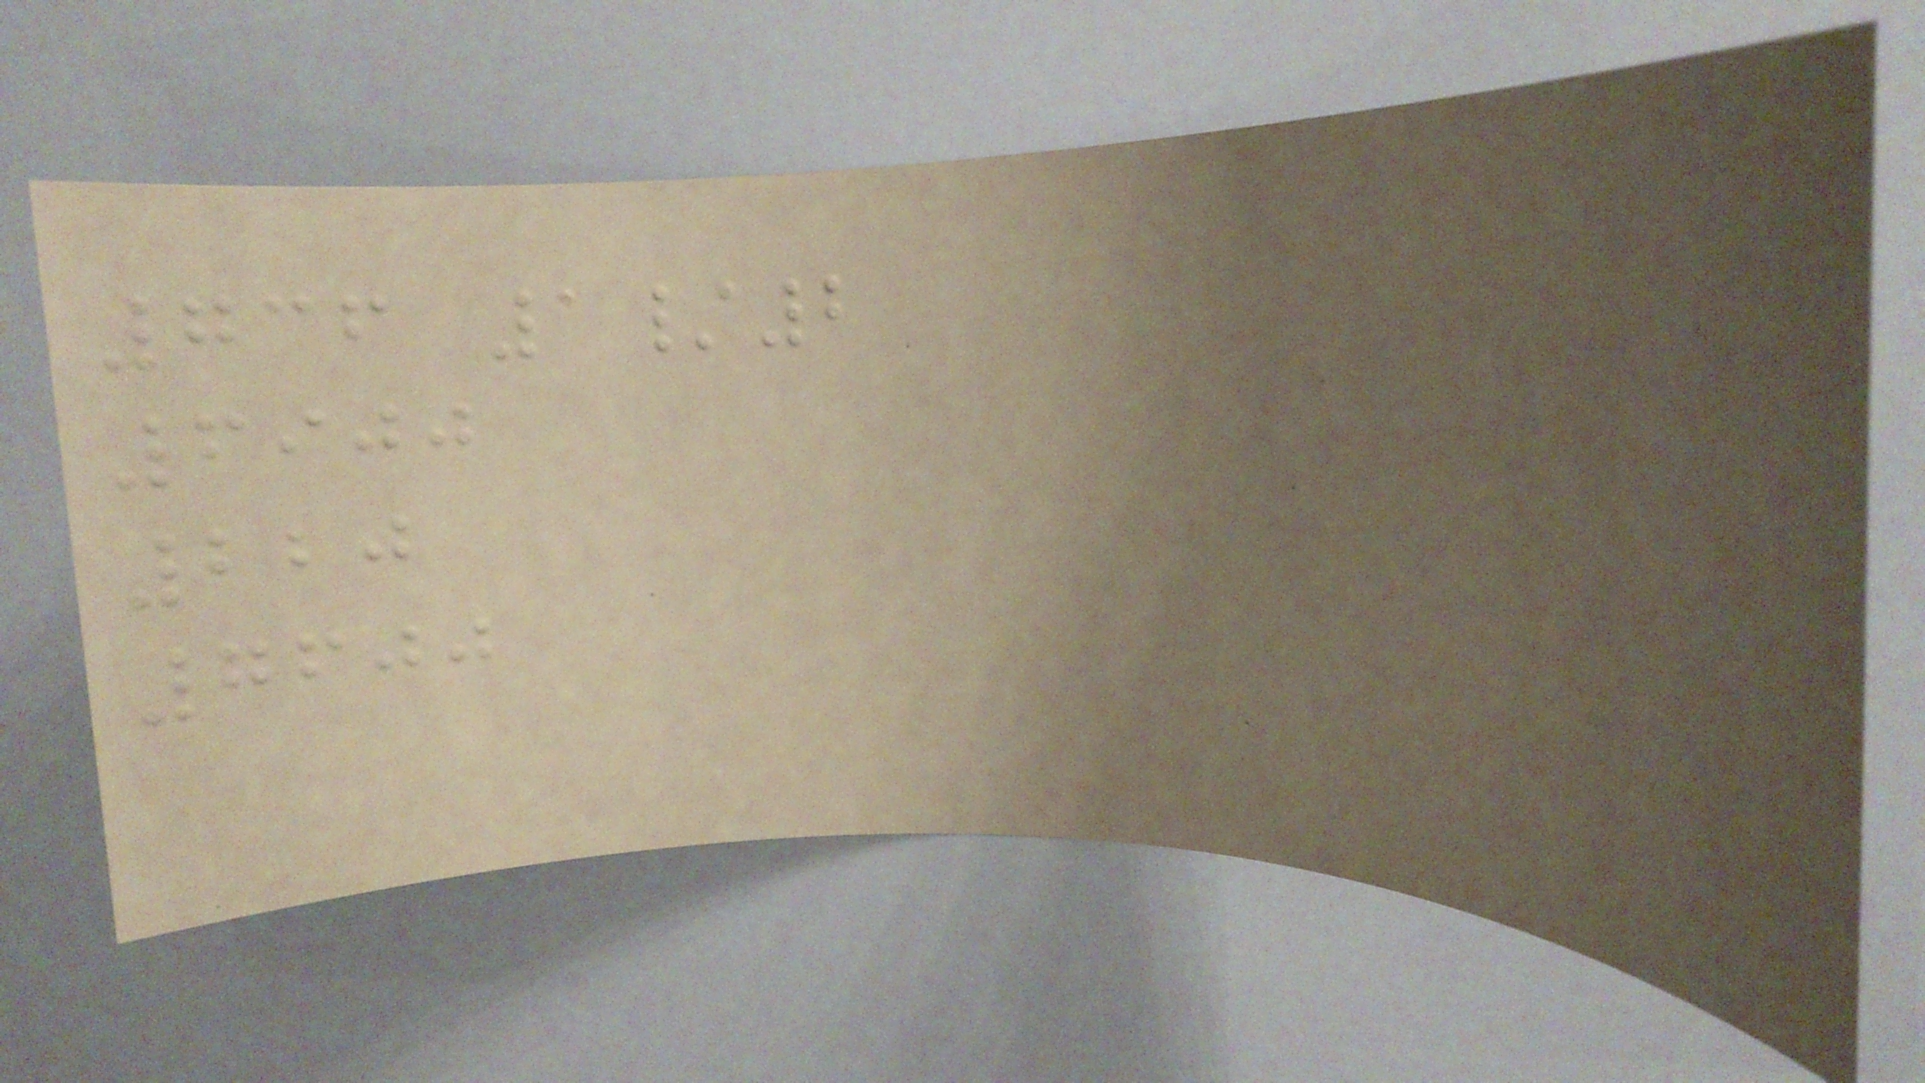736 1/2
6900
220
7600
